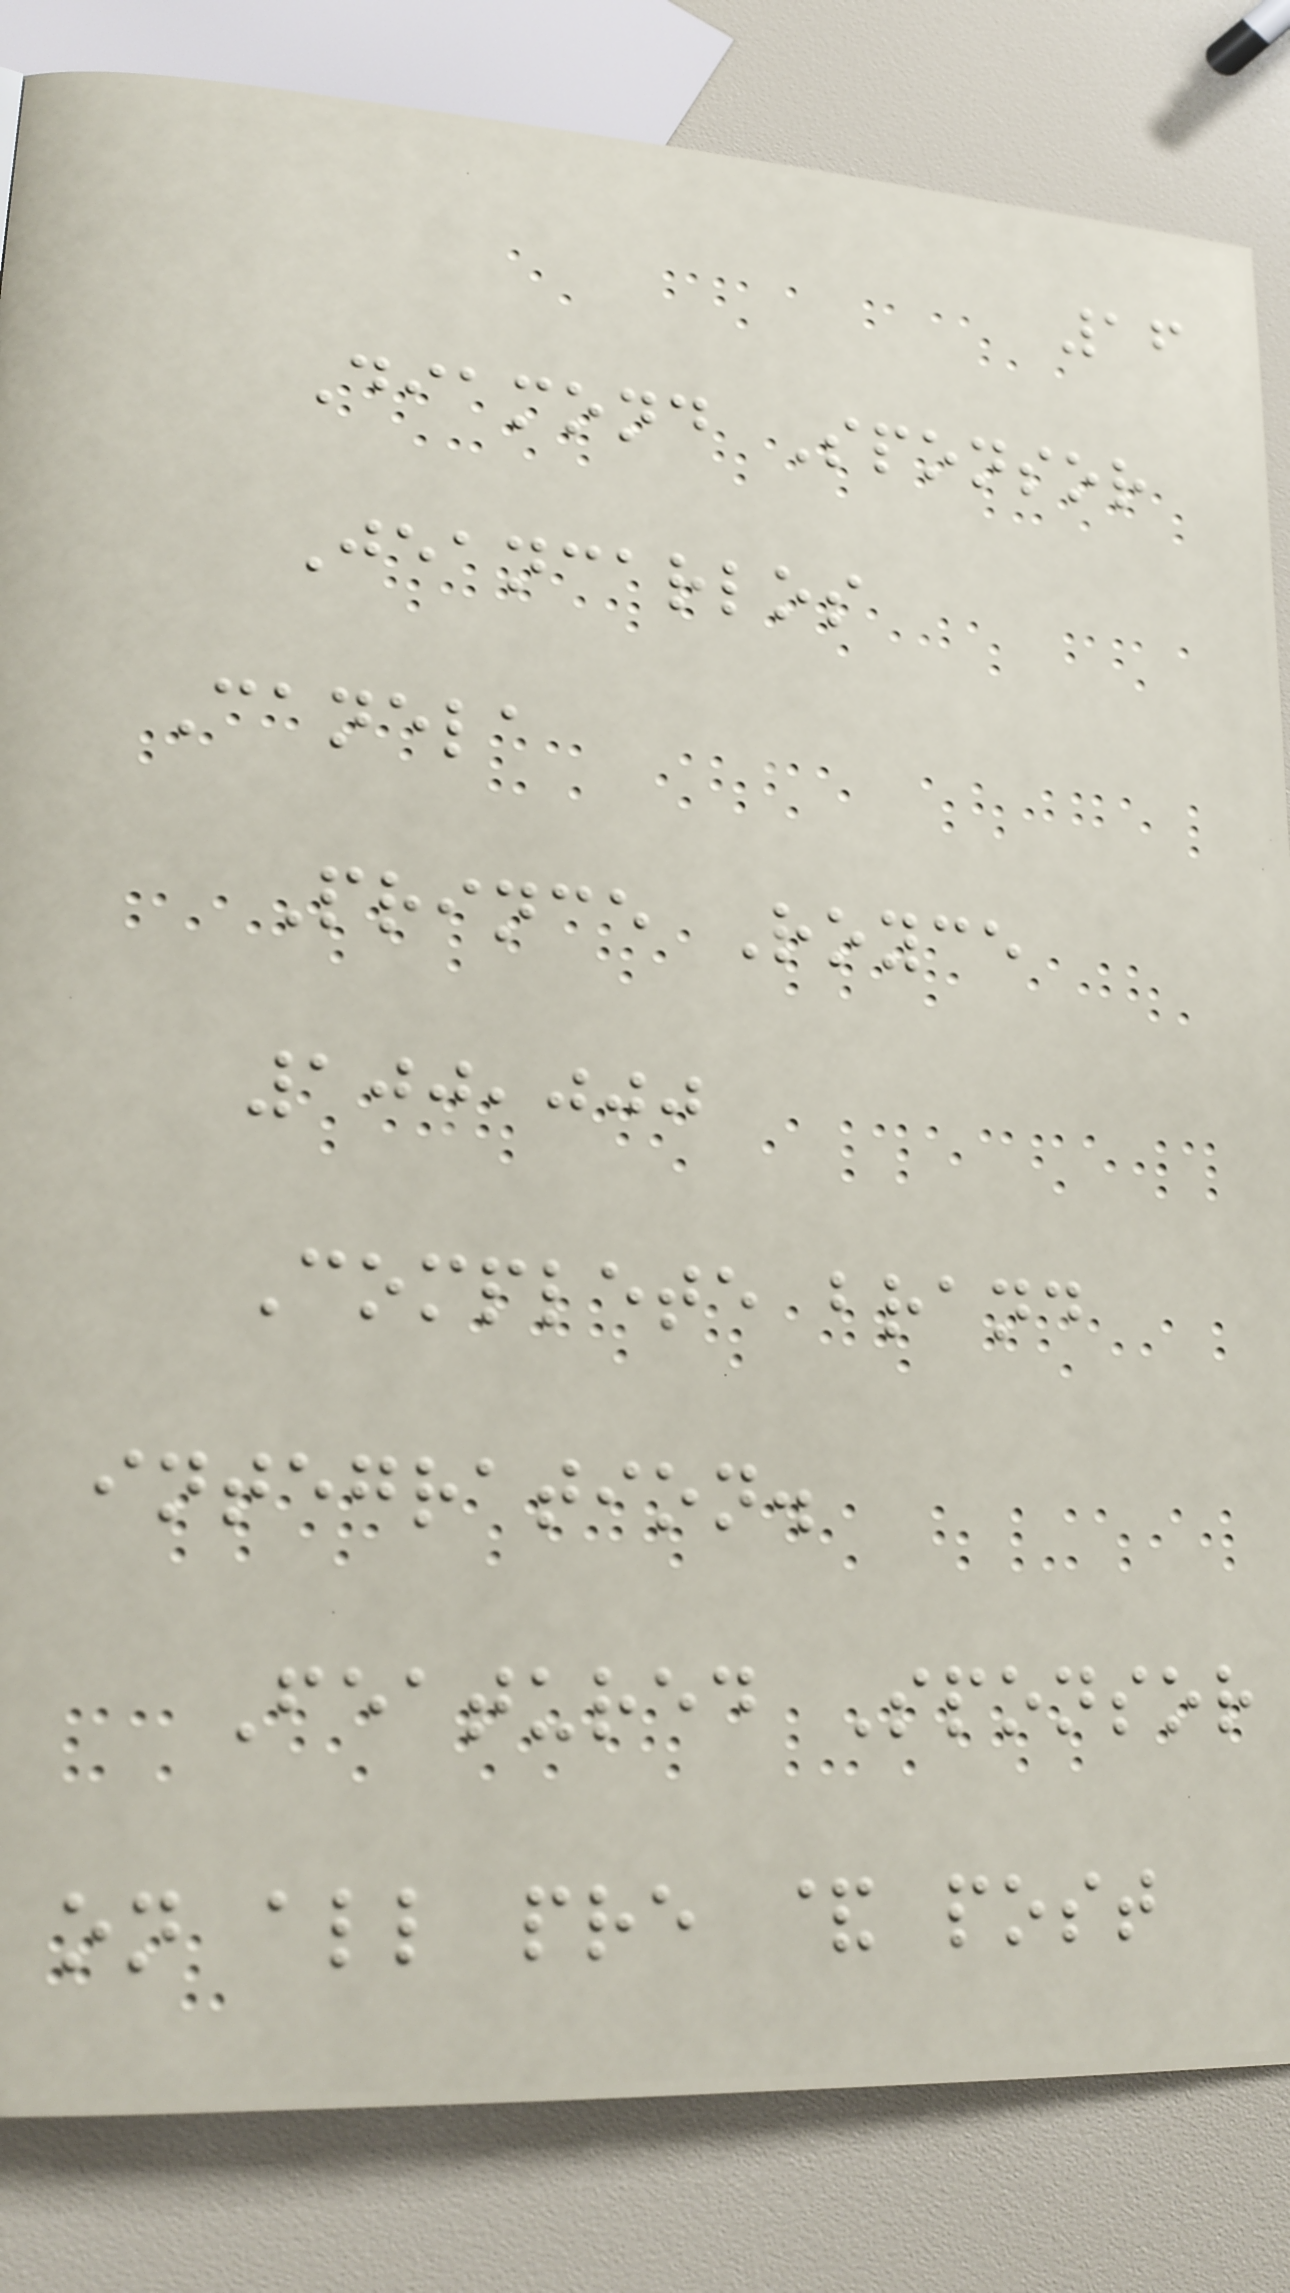16
Diamond Sponsor
Jeancarlos
Canela
Prince Royce
100,000
Complete brand
integration.
Featured Sponsor
on all pre & post
